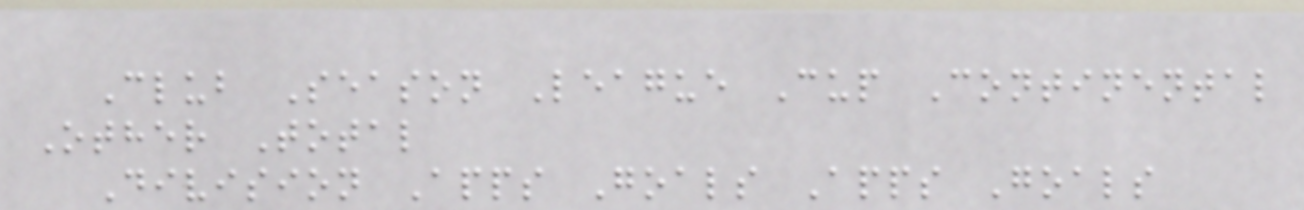Club Season League Cup Continental
Other Total
Division Apps Goals Apps Goals
